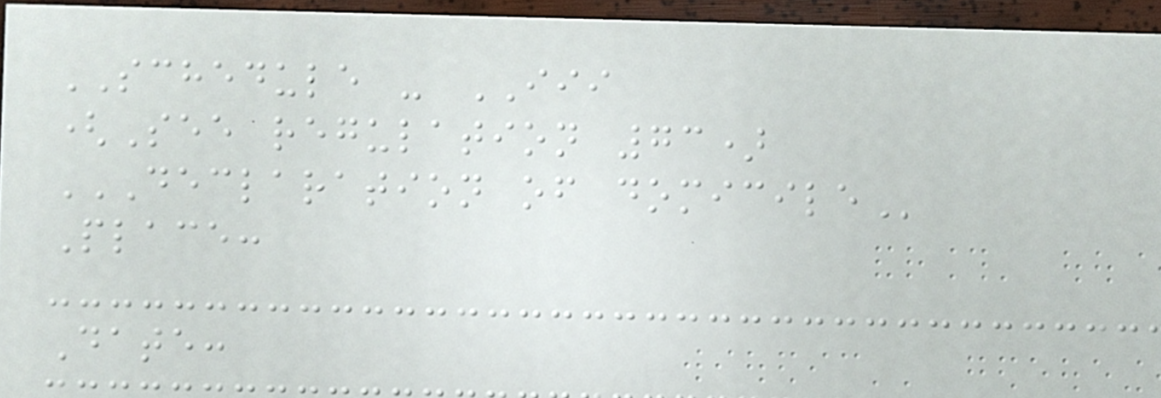SCHEDULE - III
(See regulation 73)
DECLARATION OF DOMICILE
Place:
Date:
